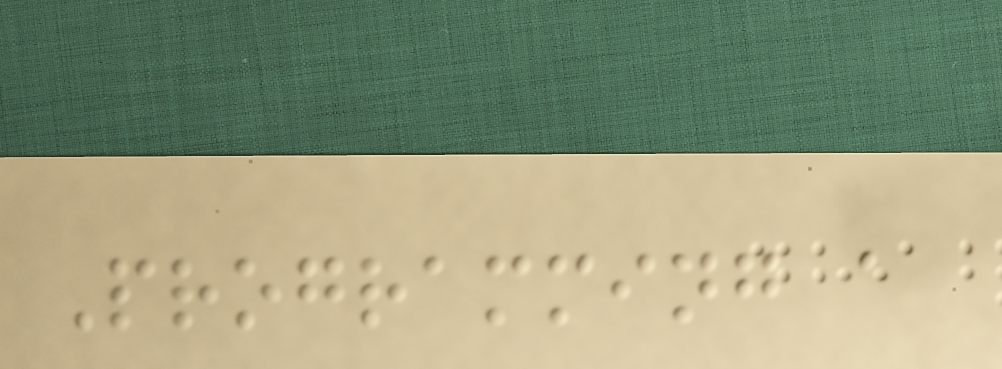Programming a
